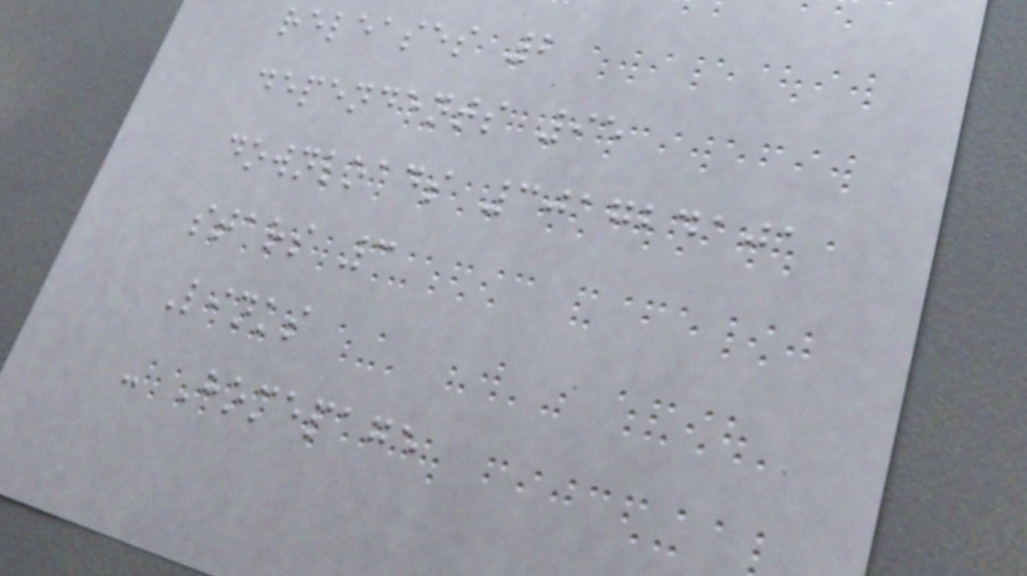releases 2
dependents 95
downloads 301724101
stars 3
Links
- Homepage
